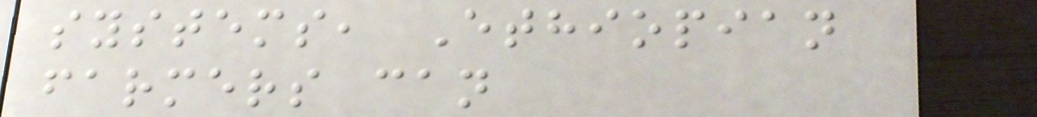systems, Ethiopian
farmers can
